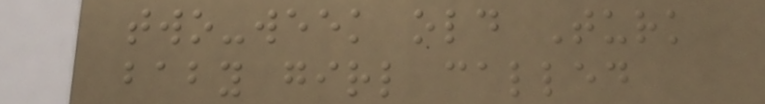two-week old Turk
baby girl called
